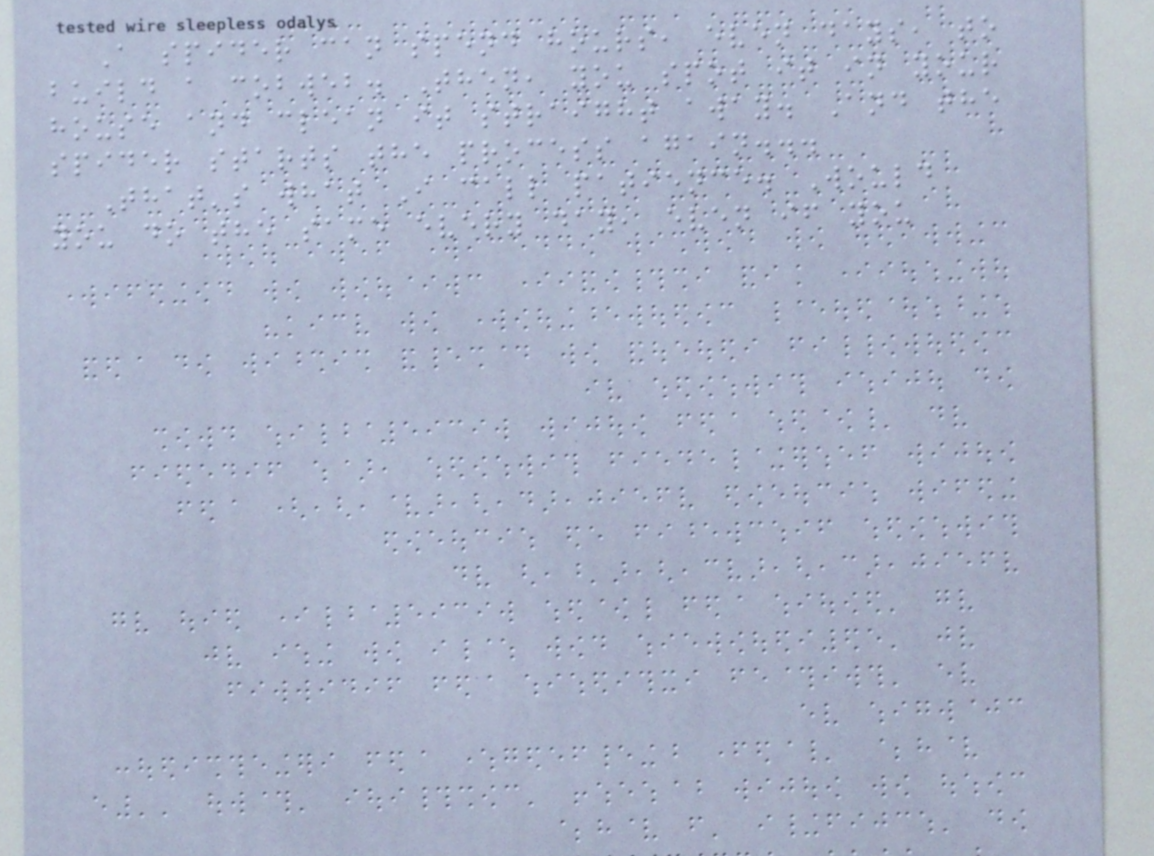A spider can spend hours, even days, to
build a cobweb. Then, you spot it in your
house and clean it straight away. And the
spider starts the process again...
That's what I call patience. Would
you do the same every day, even if you
